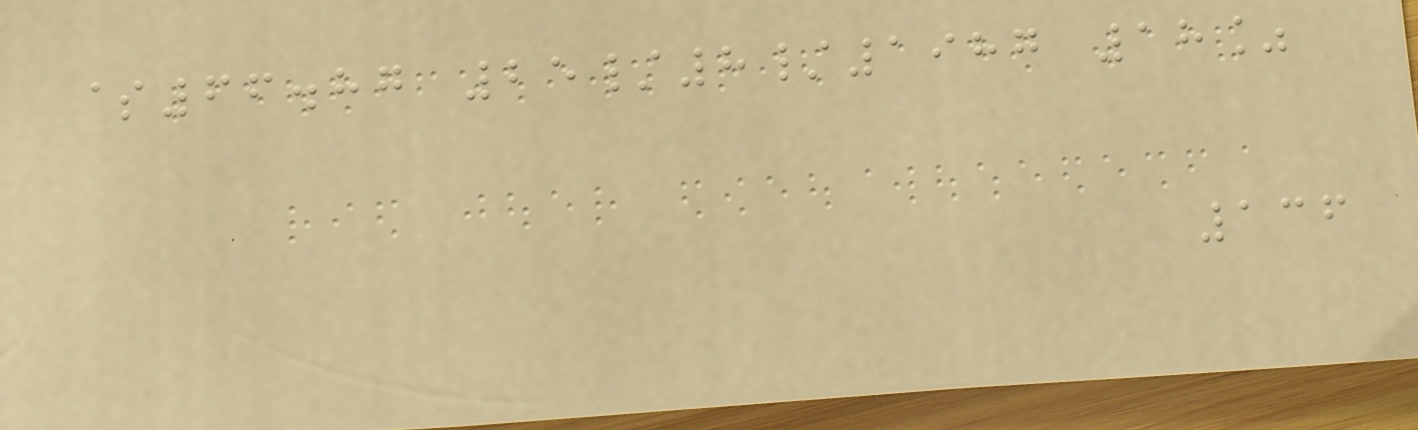$66.87 25/8/1987 18%
136
